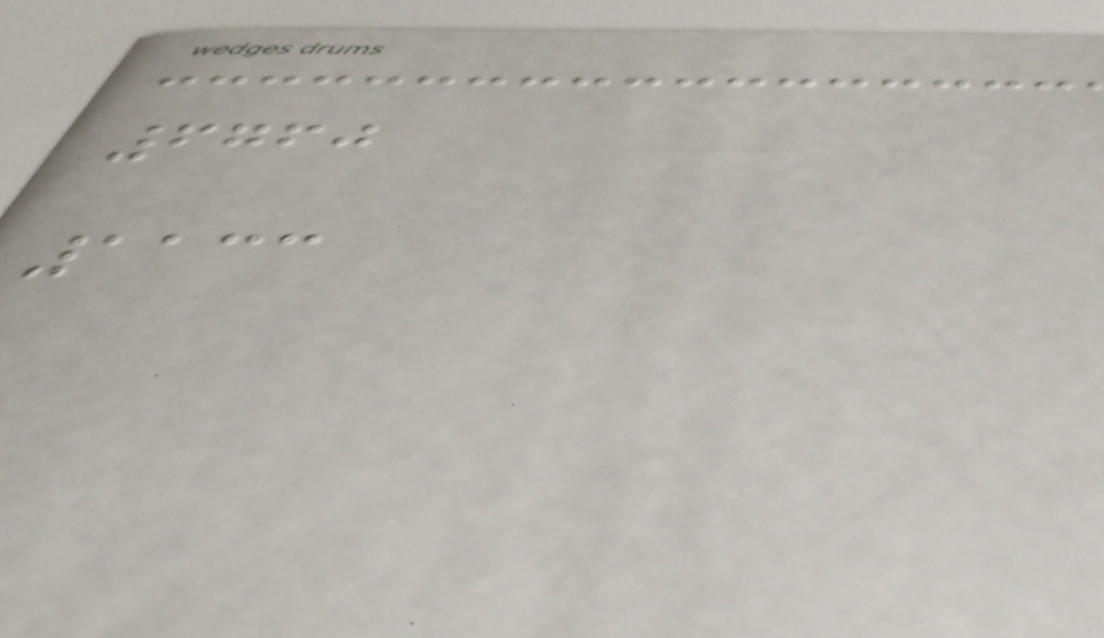6760
1133
